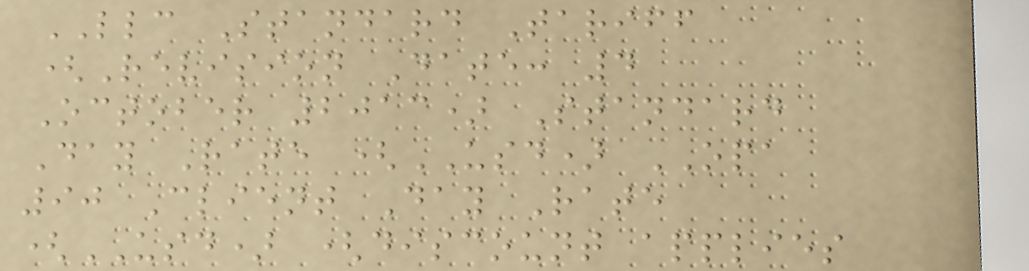LLC Standard Tariff
(Revision Date: 4
October 2013) Standard
Day Rate (USD) OPA
90 Client Day Rate
(USD) (discount applies
